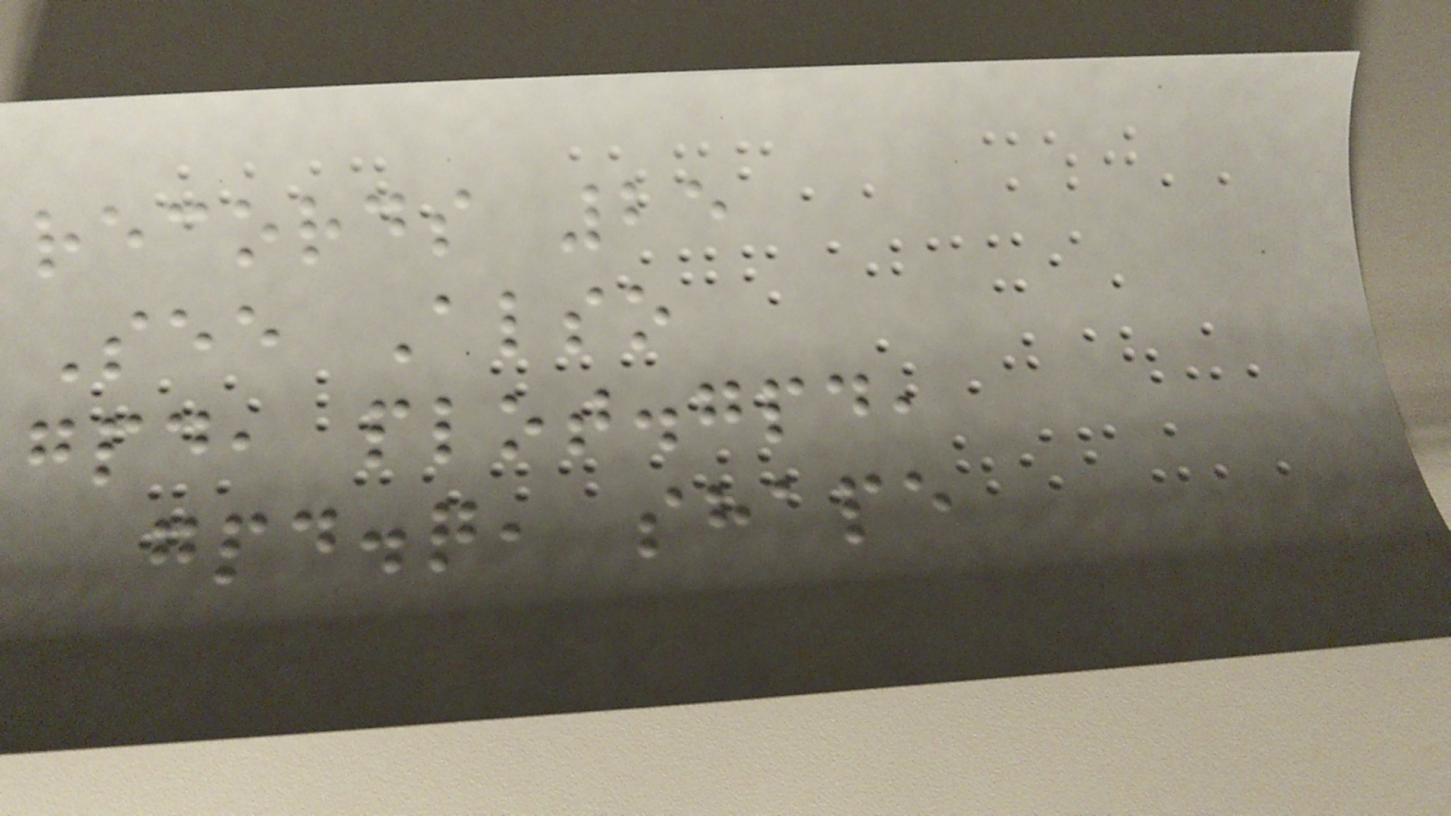records 25
See Also
gpd, plot.gpd,
gpd.q, shape
